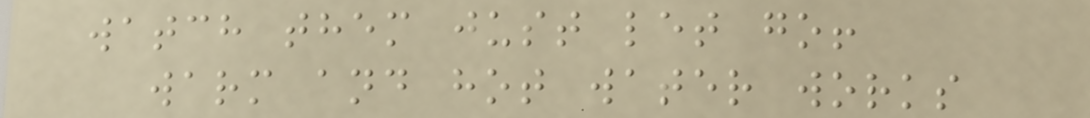watch them just let go!
warm and hot water works
